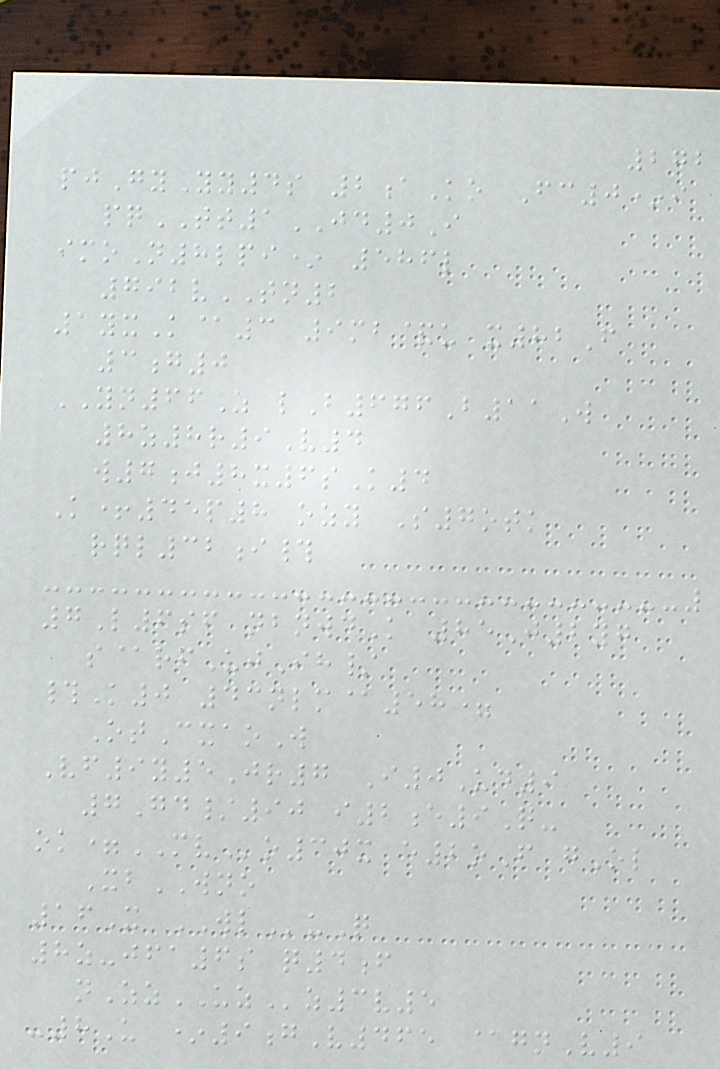272
pjGyYy4s 2aKo Fc0*i
pqTT1JD0I
imoN8lpi* 586l
792vTN2
1yxK@3 9mb&u x82F
3g0
YN66Z lB676B11W
8z8r9V4
w7j8x6sK4
K+45p8 ozy S7otk
rql32i#
7L6sf nbnwdK 85J2yg
s@rfUjIh/
#K0 43nlm@58=
OtCxaoW
Vf9y5Jr7 I0Ud9
7Gd/90 i2e9Q-
ok=MVo30x e2oF gOl
XbWNO
16X WLuQ
8z-jfa6s q4f
nZzUZz3v5
-8U *9gV465 @gnV9
